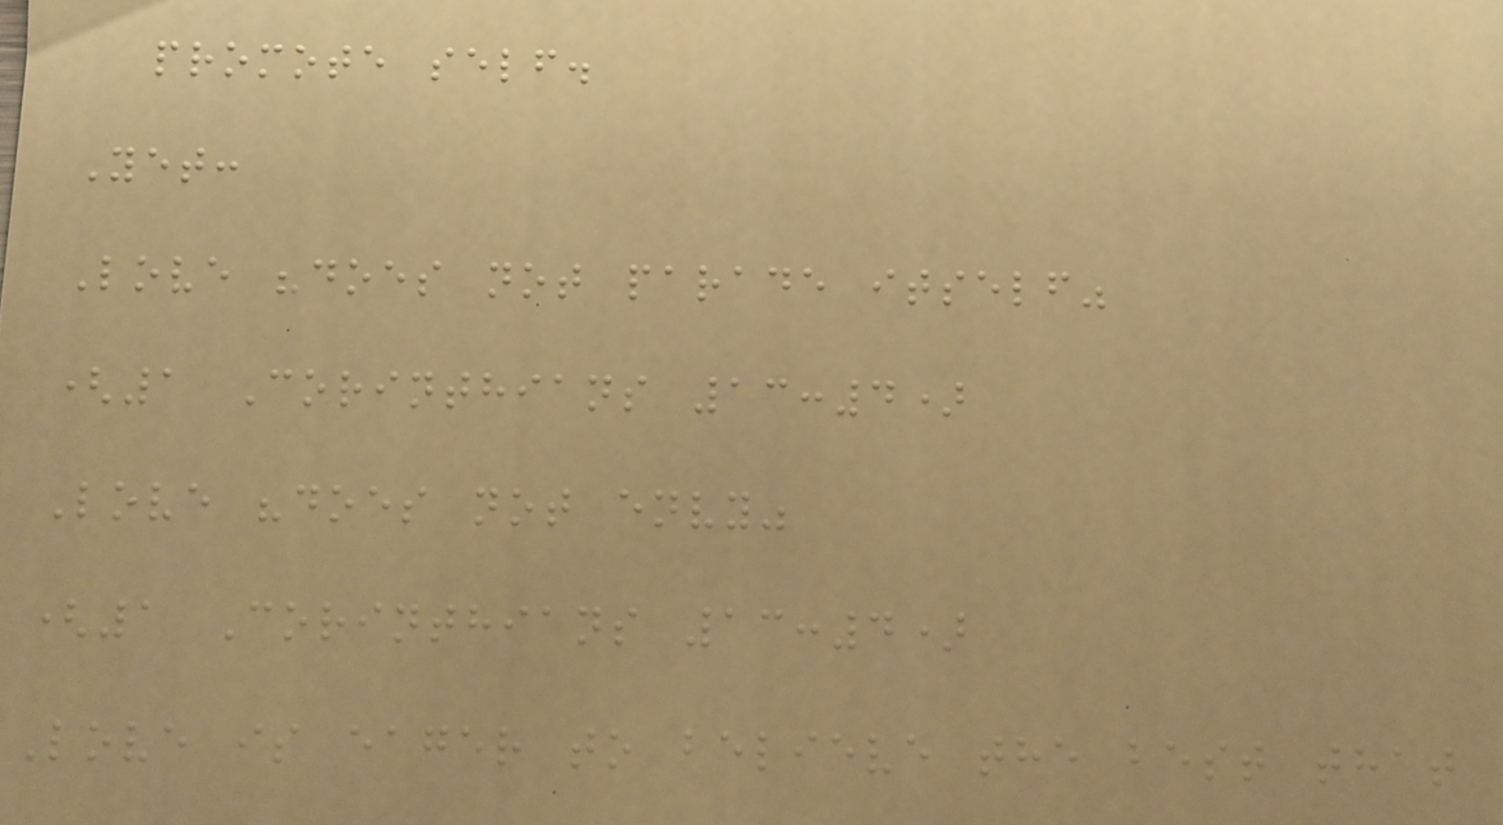promote self.
Yet:
Love "does not parade itself"
(1 Corinthians 13:4)
Love "does not envy"
(1 Corinthians 13:4)
Love is eager to believe the best that
